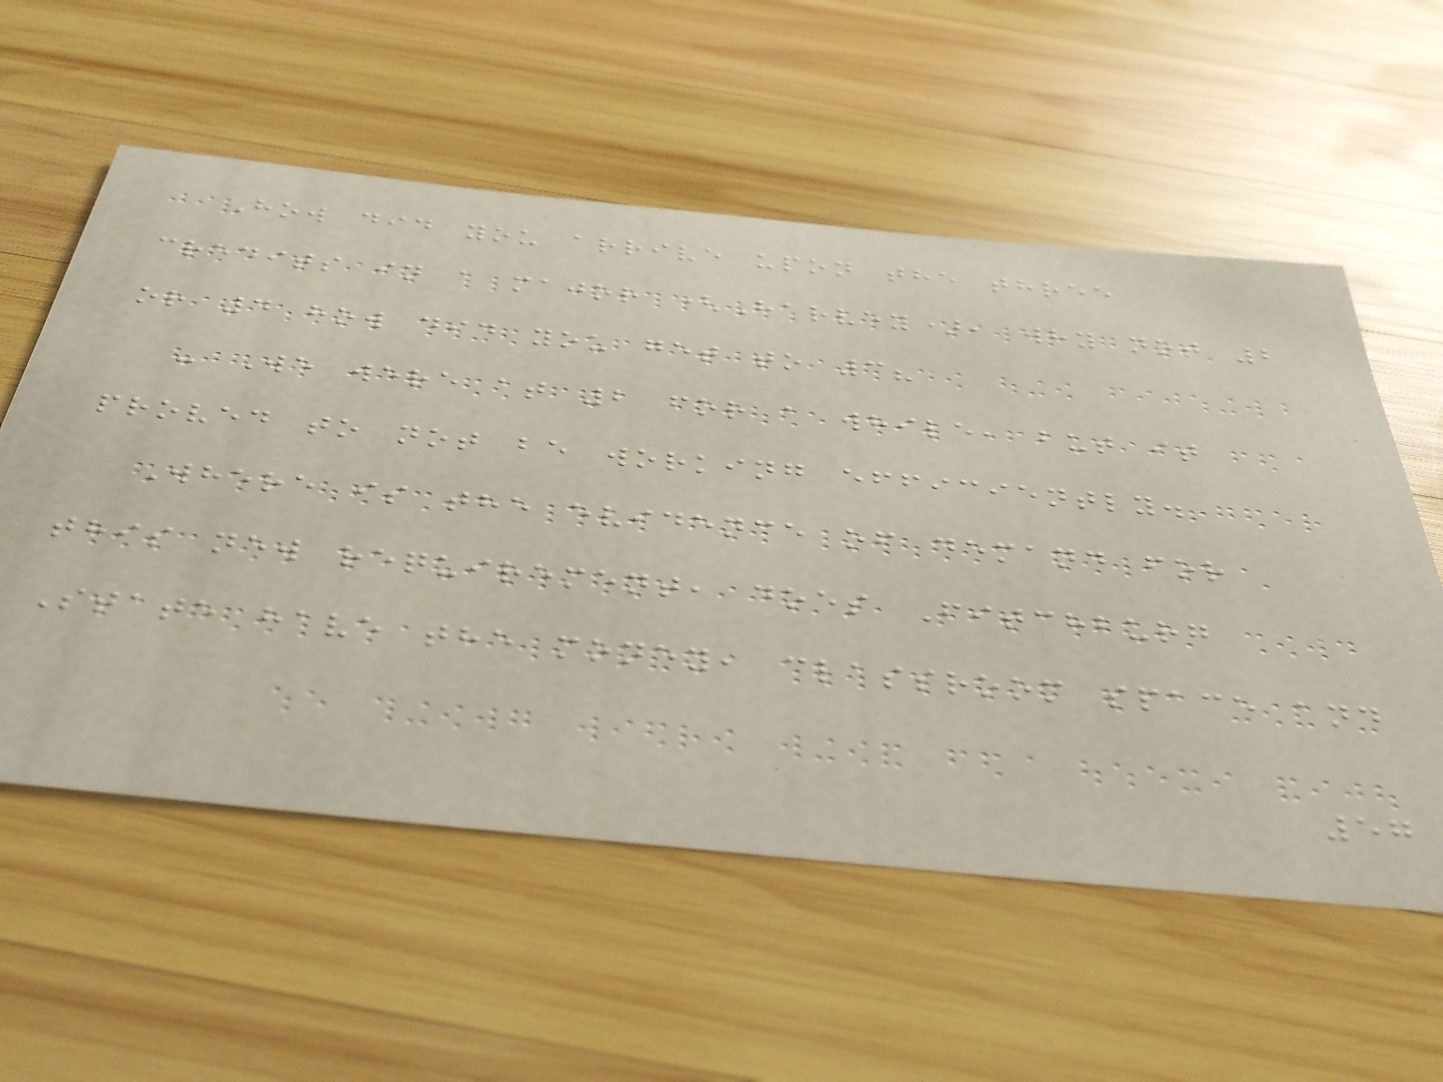How did you arrive upon the three
credits in a major (Harvey), why not 2
or 4 how did you get to 3?
- We were at 2 for a while, but it
proved to not be working efficiently.
Where is the evidence of demand for
this new requirement, does Fitchburg
State have the money, classroom space and
57
